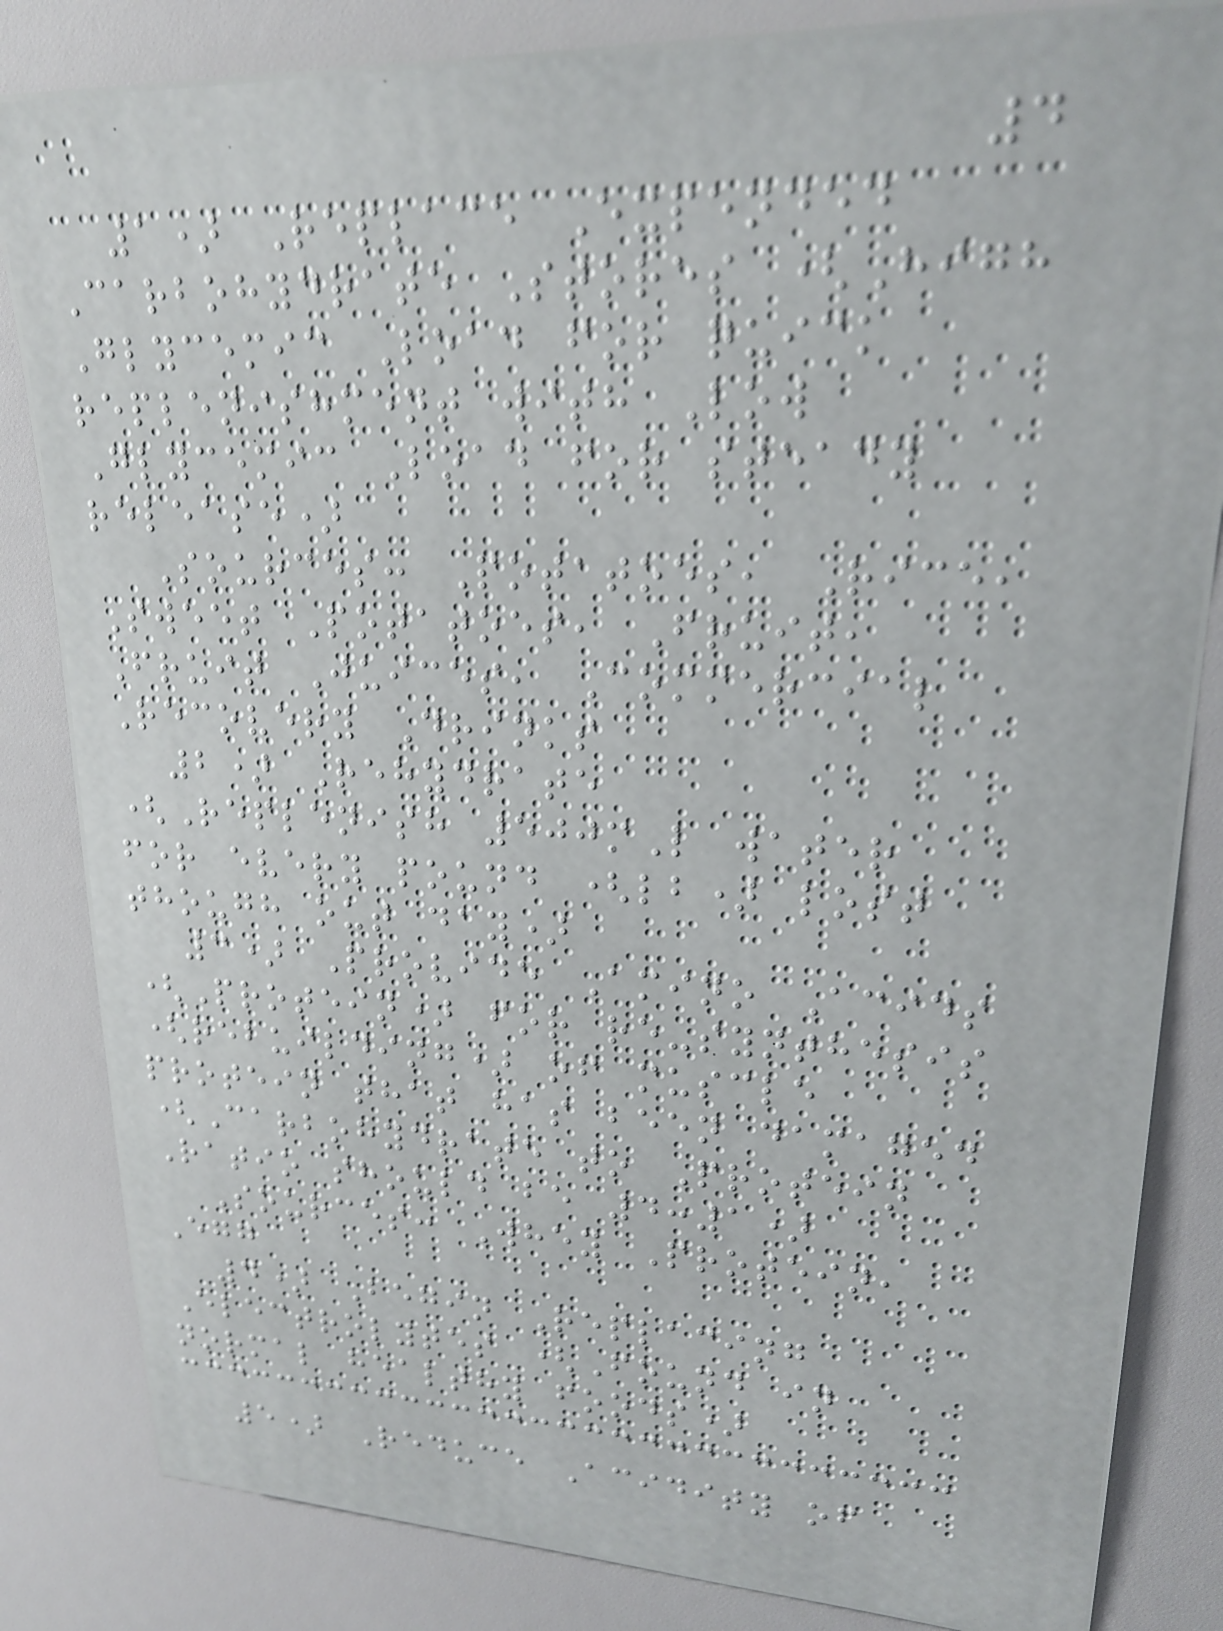4
1) Replace Expended
Carbohydrate Stores (High
Glycemic Load for quick
replenishment with Low
Glycemic Load for steady
release)
Sources: Potatoes, Rice,
Sweet Potatoes, Fruit,
Fruit Juices, Commercial
Recovery Drinks
2) Rehydrate
(Replenish 500mL water
for every pound (lb) lost
though out day)
3) Provide Amino Acids
(Protein) for re-synthesis
(rebuilding) of muscle
protein that has been damaged
(Carbohydrate to Protein
Ratio should be 4:1)
Sources: Whey Protein,
Egg
4) Begin Replacing
Electrolytes (Found in
normal healthy foods)
5) Reduce Acidity of
